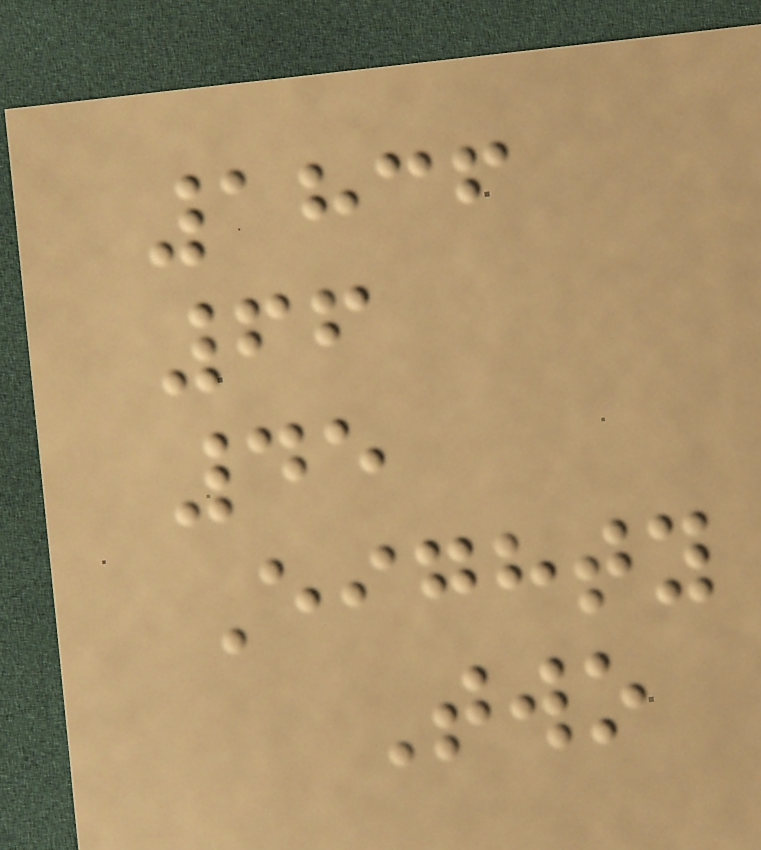1836
66
45
Eighty
Two
